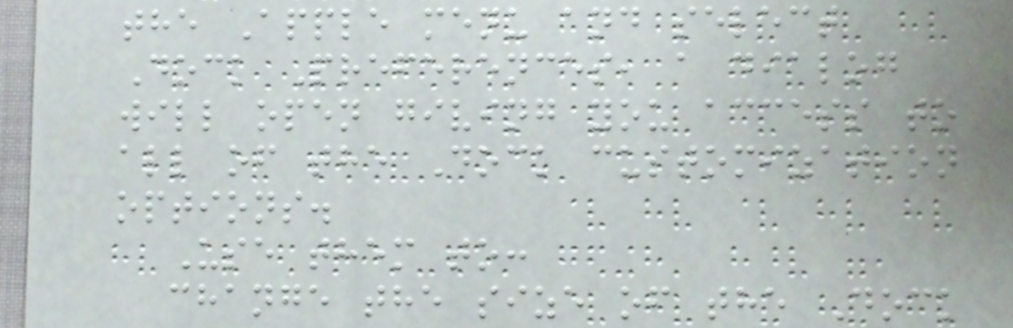the Apple menu and select
Dock Preferences, a dialog
will open giving you access to
all of the Dock customization
options.
Use them to:
change the size of the Dock
